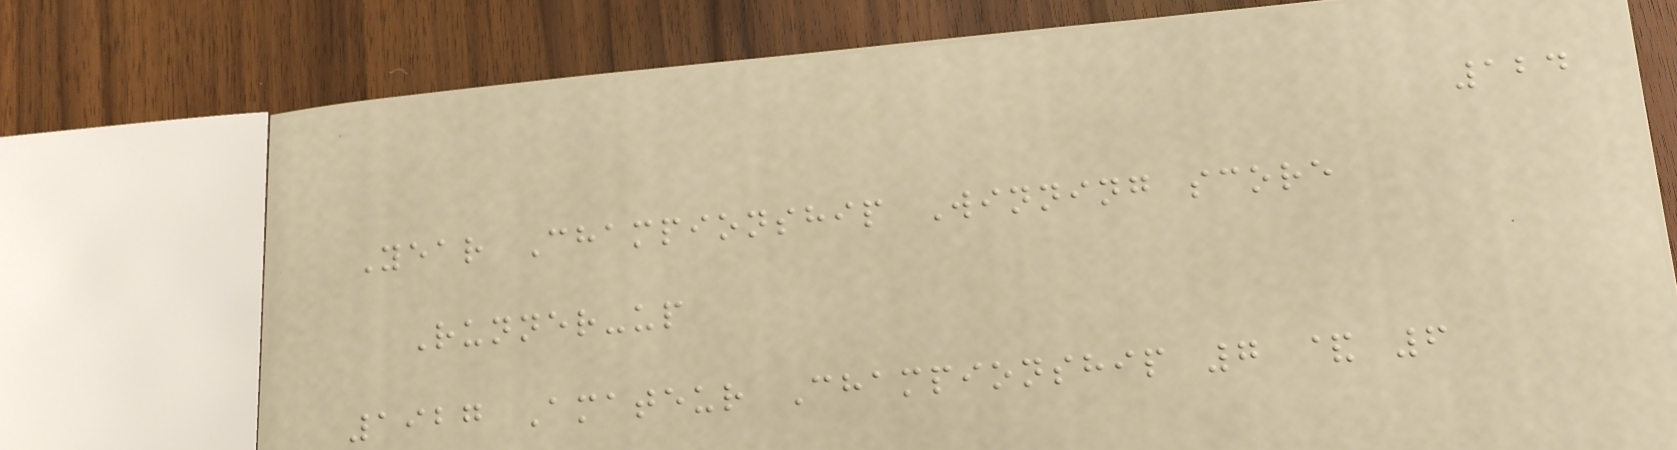124
Year Championship Winning score
Runner-up
1927 Amateur Championship 7 & 6
